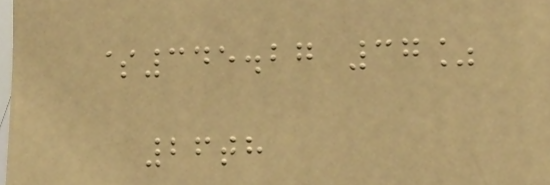$345.27 37%
26th
